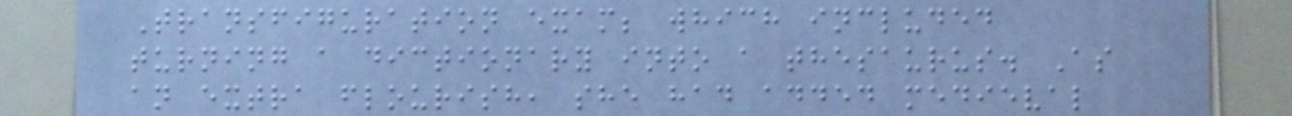Transfiguration exam; which included
turning a dictionary into a thesaurus. As
an extra flourish, she had added medieval
